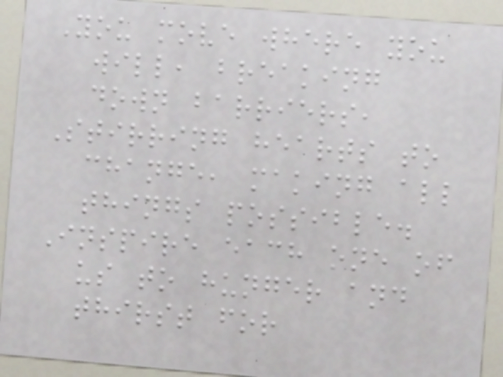You move where you
will, breaking
down barriers,
Stirring hearts to
change, making all
things possible.
Inspire each one of
us to hunger and
thirst for
